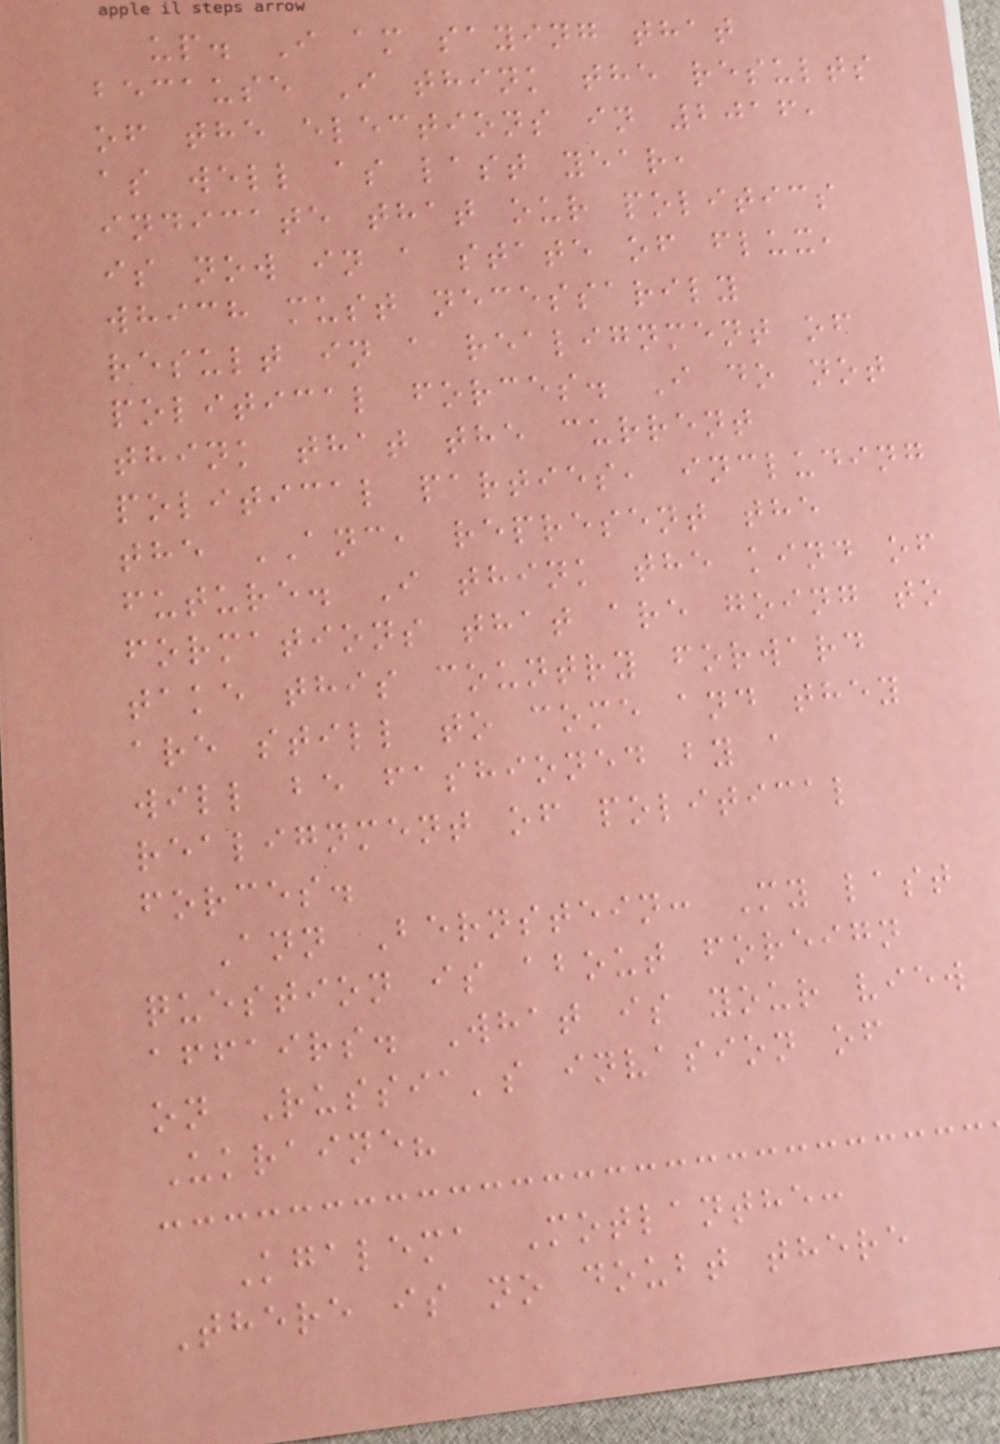up. I am saying that
because I think the results
of the elections in 2016,
as well as last year,
indicate that our politics
is now in a state of flux,
which must necessarily
result in a realignment of
political forces. I do not
think that the current
political parties, including
the ANC, represent the
future. I think the kind of
formations that are going to
take this country forward
are still to come and they
will be fashioned by a
realignment of political
forces.
Ann Bernstein: My last
question is about foreign
affairs. What is your view
on Russia's invasion of
Ukraine?
Kgalema Motlanthe:
There is no doubt there
